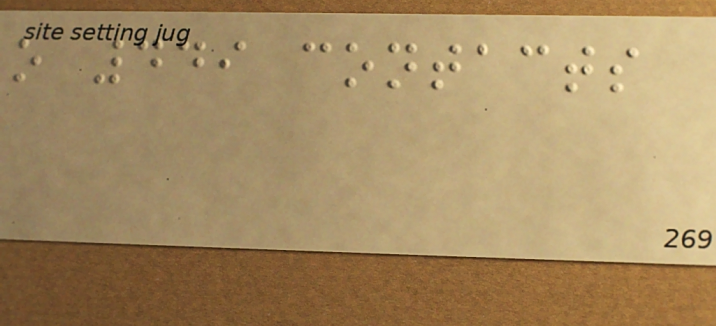o 449 contacts
